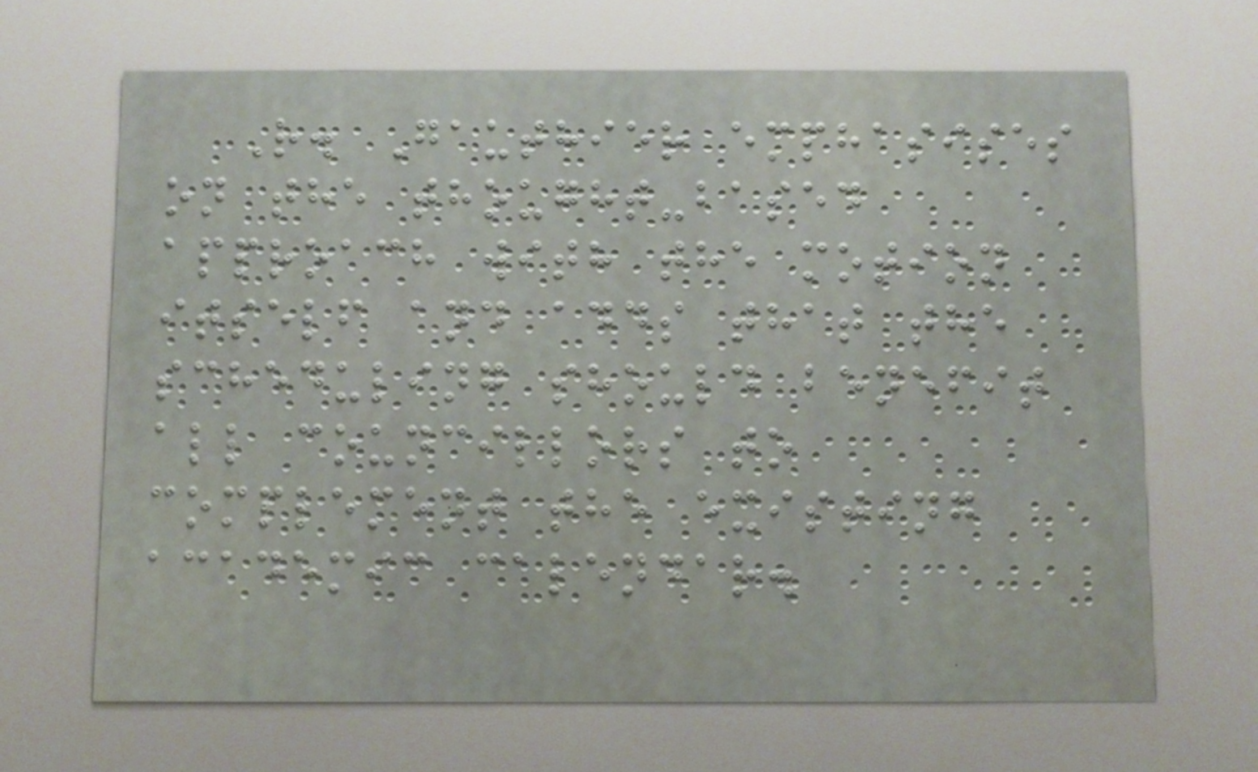R. Gauthier emphasises
on the thought-based
approach with the motion
itself and adds that the
scheduling should benefit
all councillors to
complement the existing
academic calendar.
